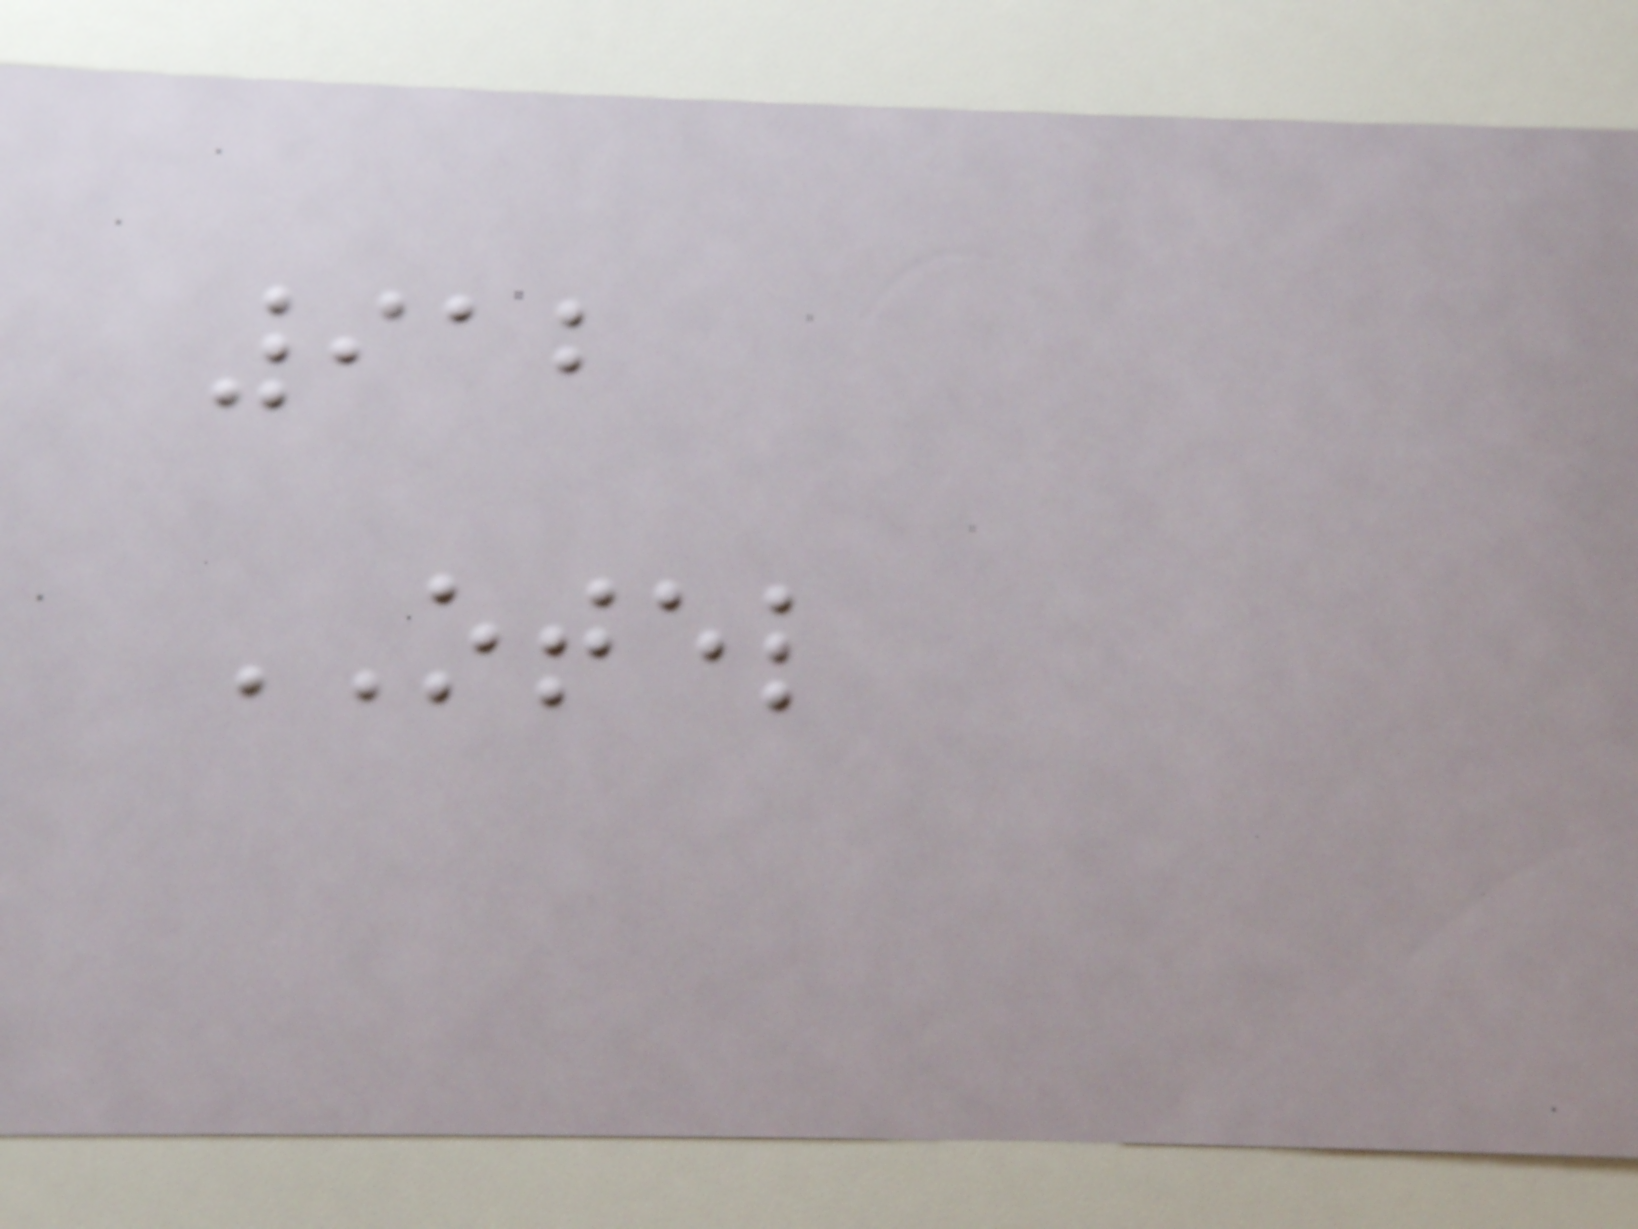912
OTEL
